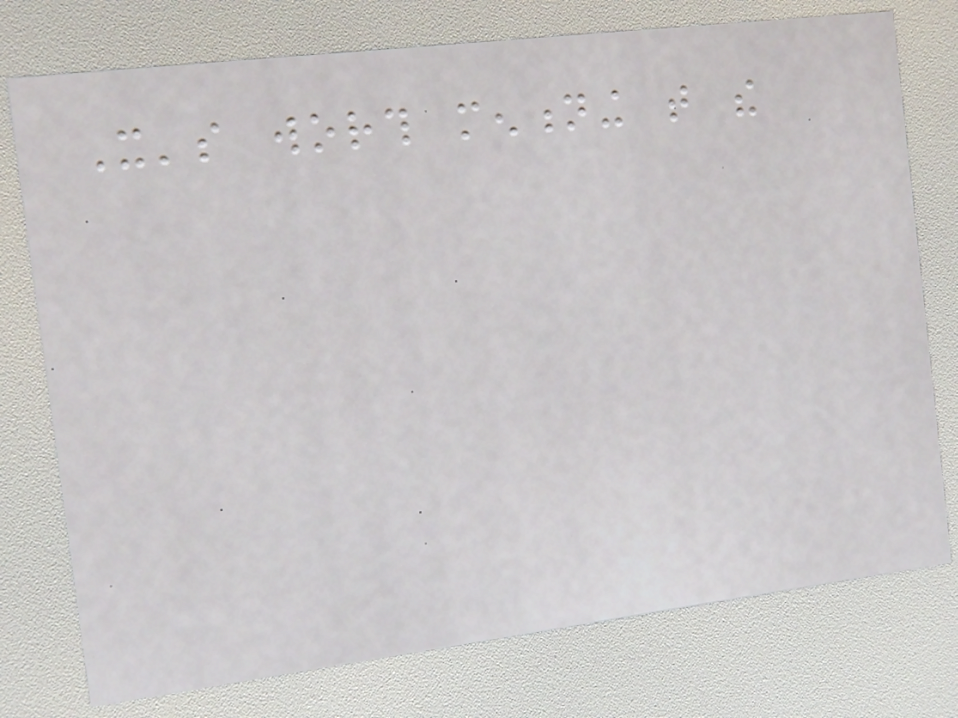It's worth mentioning that the
